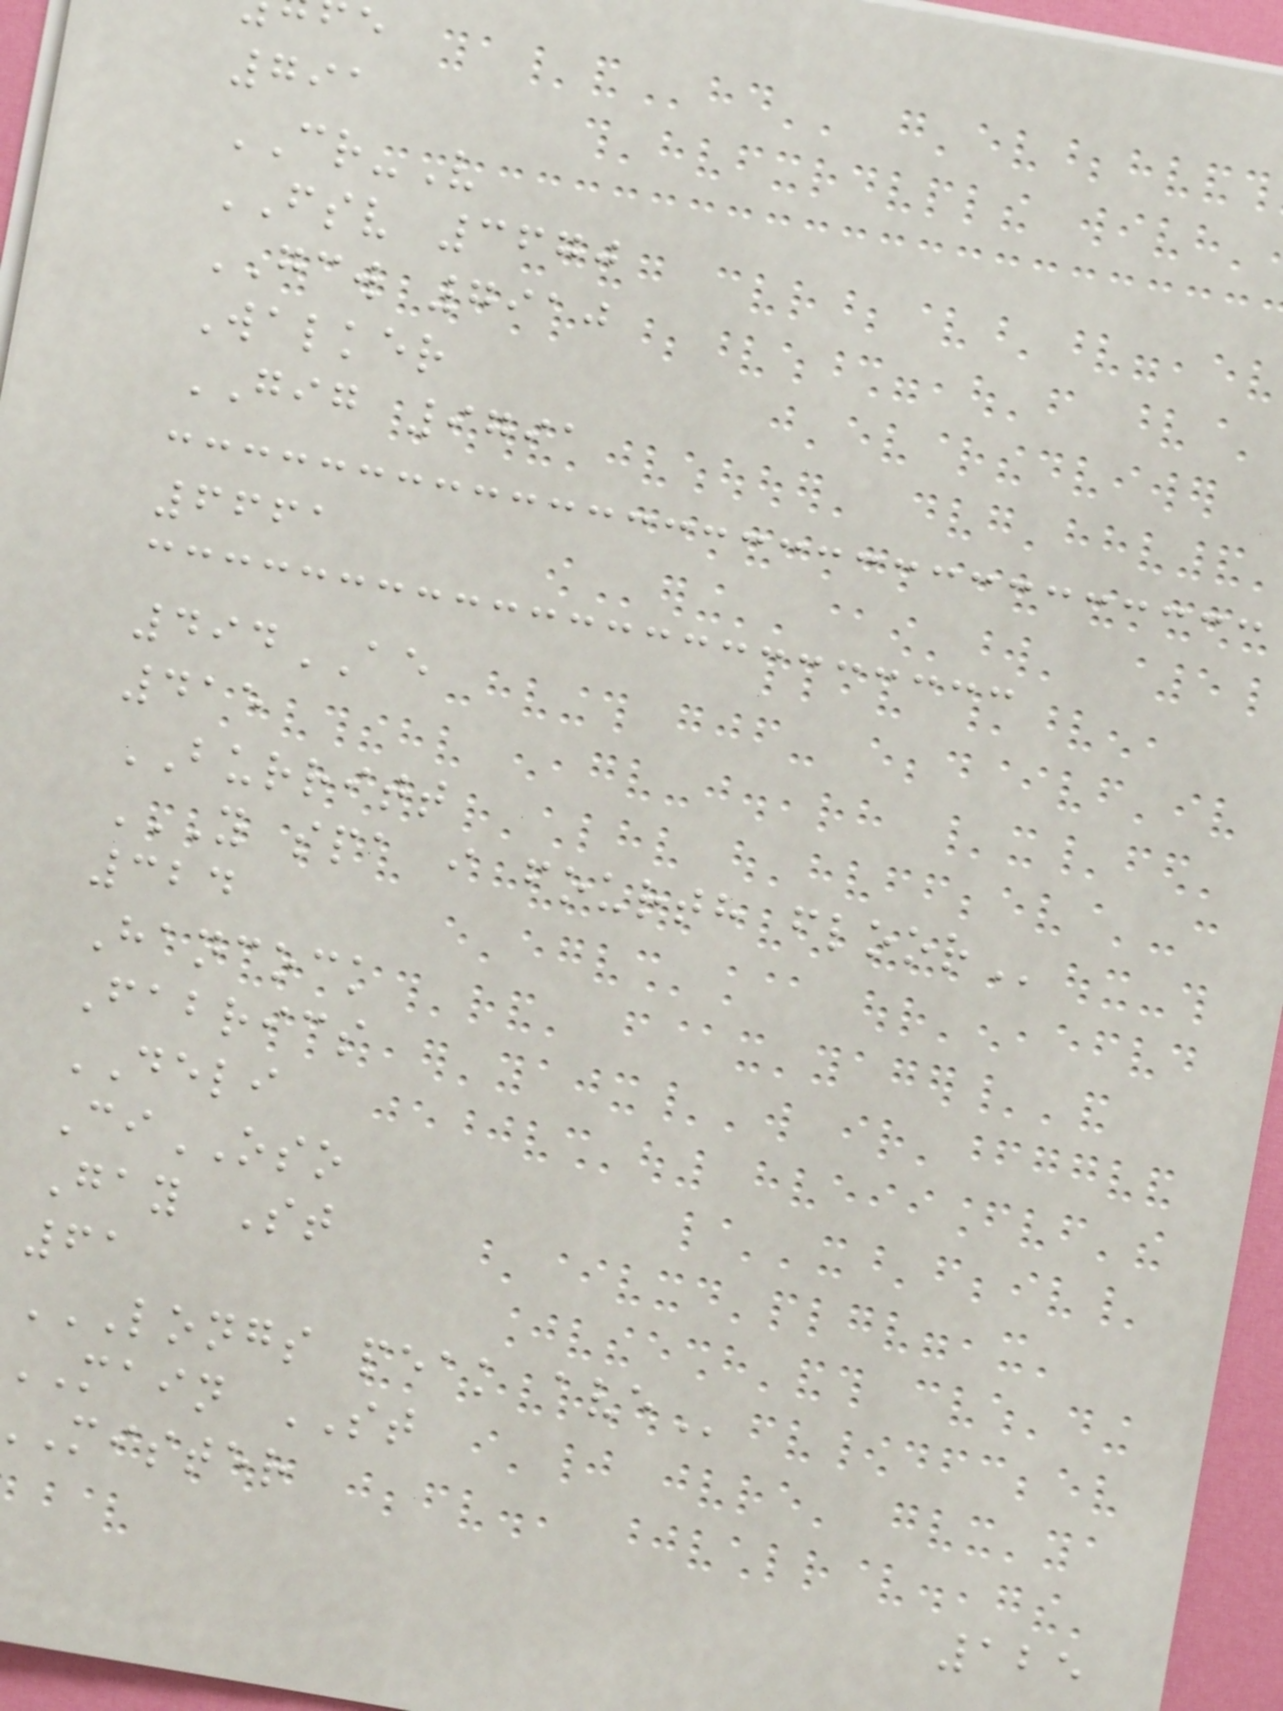791
CR-V
FSV 3670
GCW 7910
Walker
GIG 9791
6661
494AE
415
BURRITT
Y SPA I FOURTH FLOOR
324
Hancock
Fabrics
DELI
CiOSO
Gay St
61
LONGS PEAK AVE
MAIN ST
mister
125
